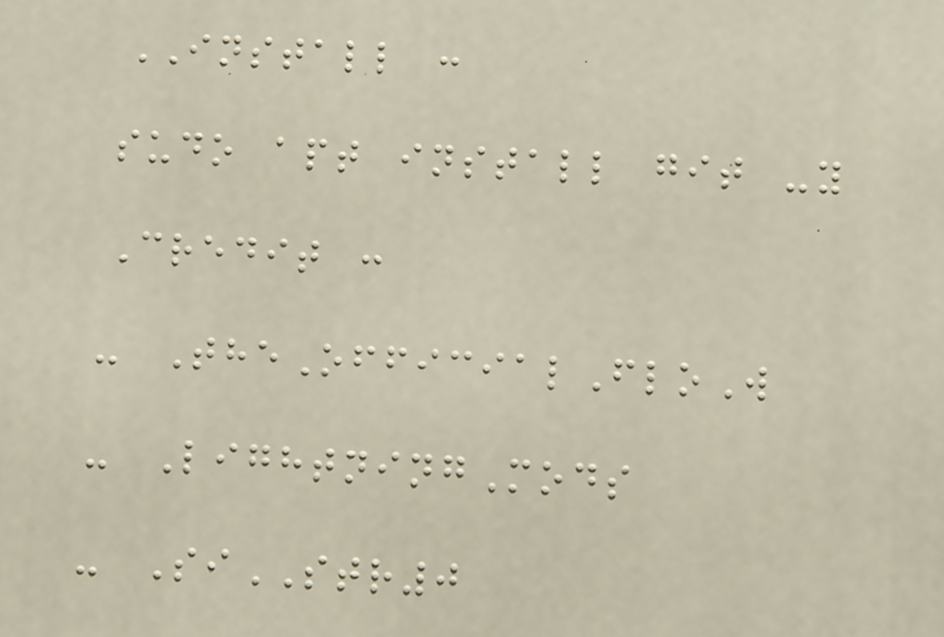INSTALL :
sudo apt install git -y
Credit :
- TheOfficialFloW
- LightningMods
- SiSTR0
